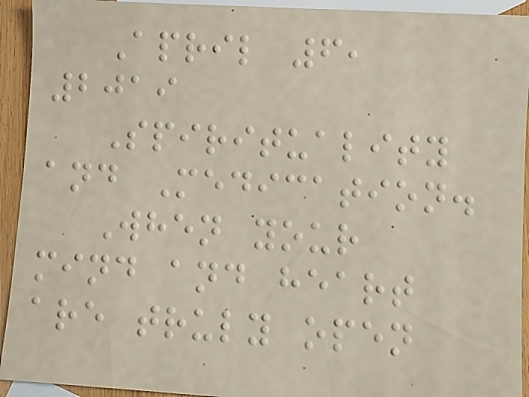April 6,
2019
Spirituality
and Medication.
When your
mind and heart
are truly open
